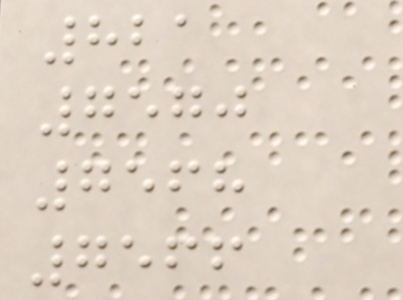821
7570
7568
7566
